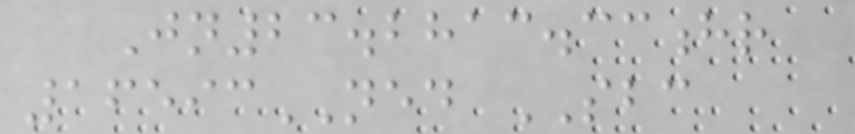Jn23.2813.33hr
16593NED SBC
